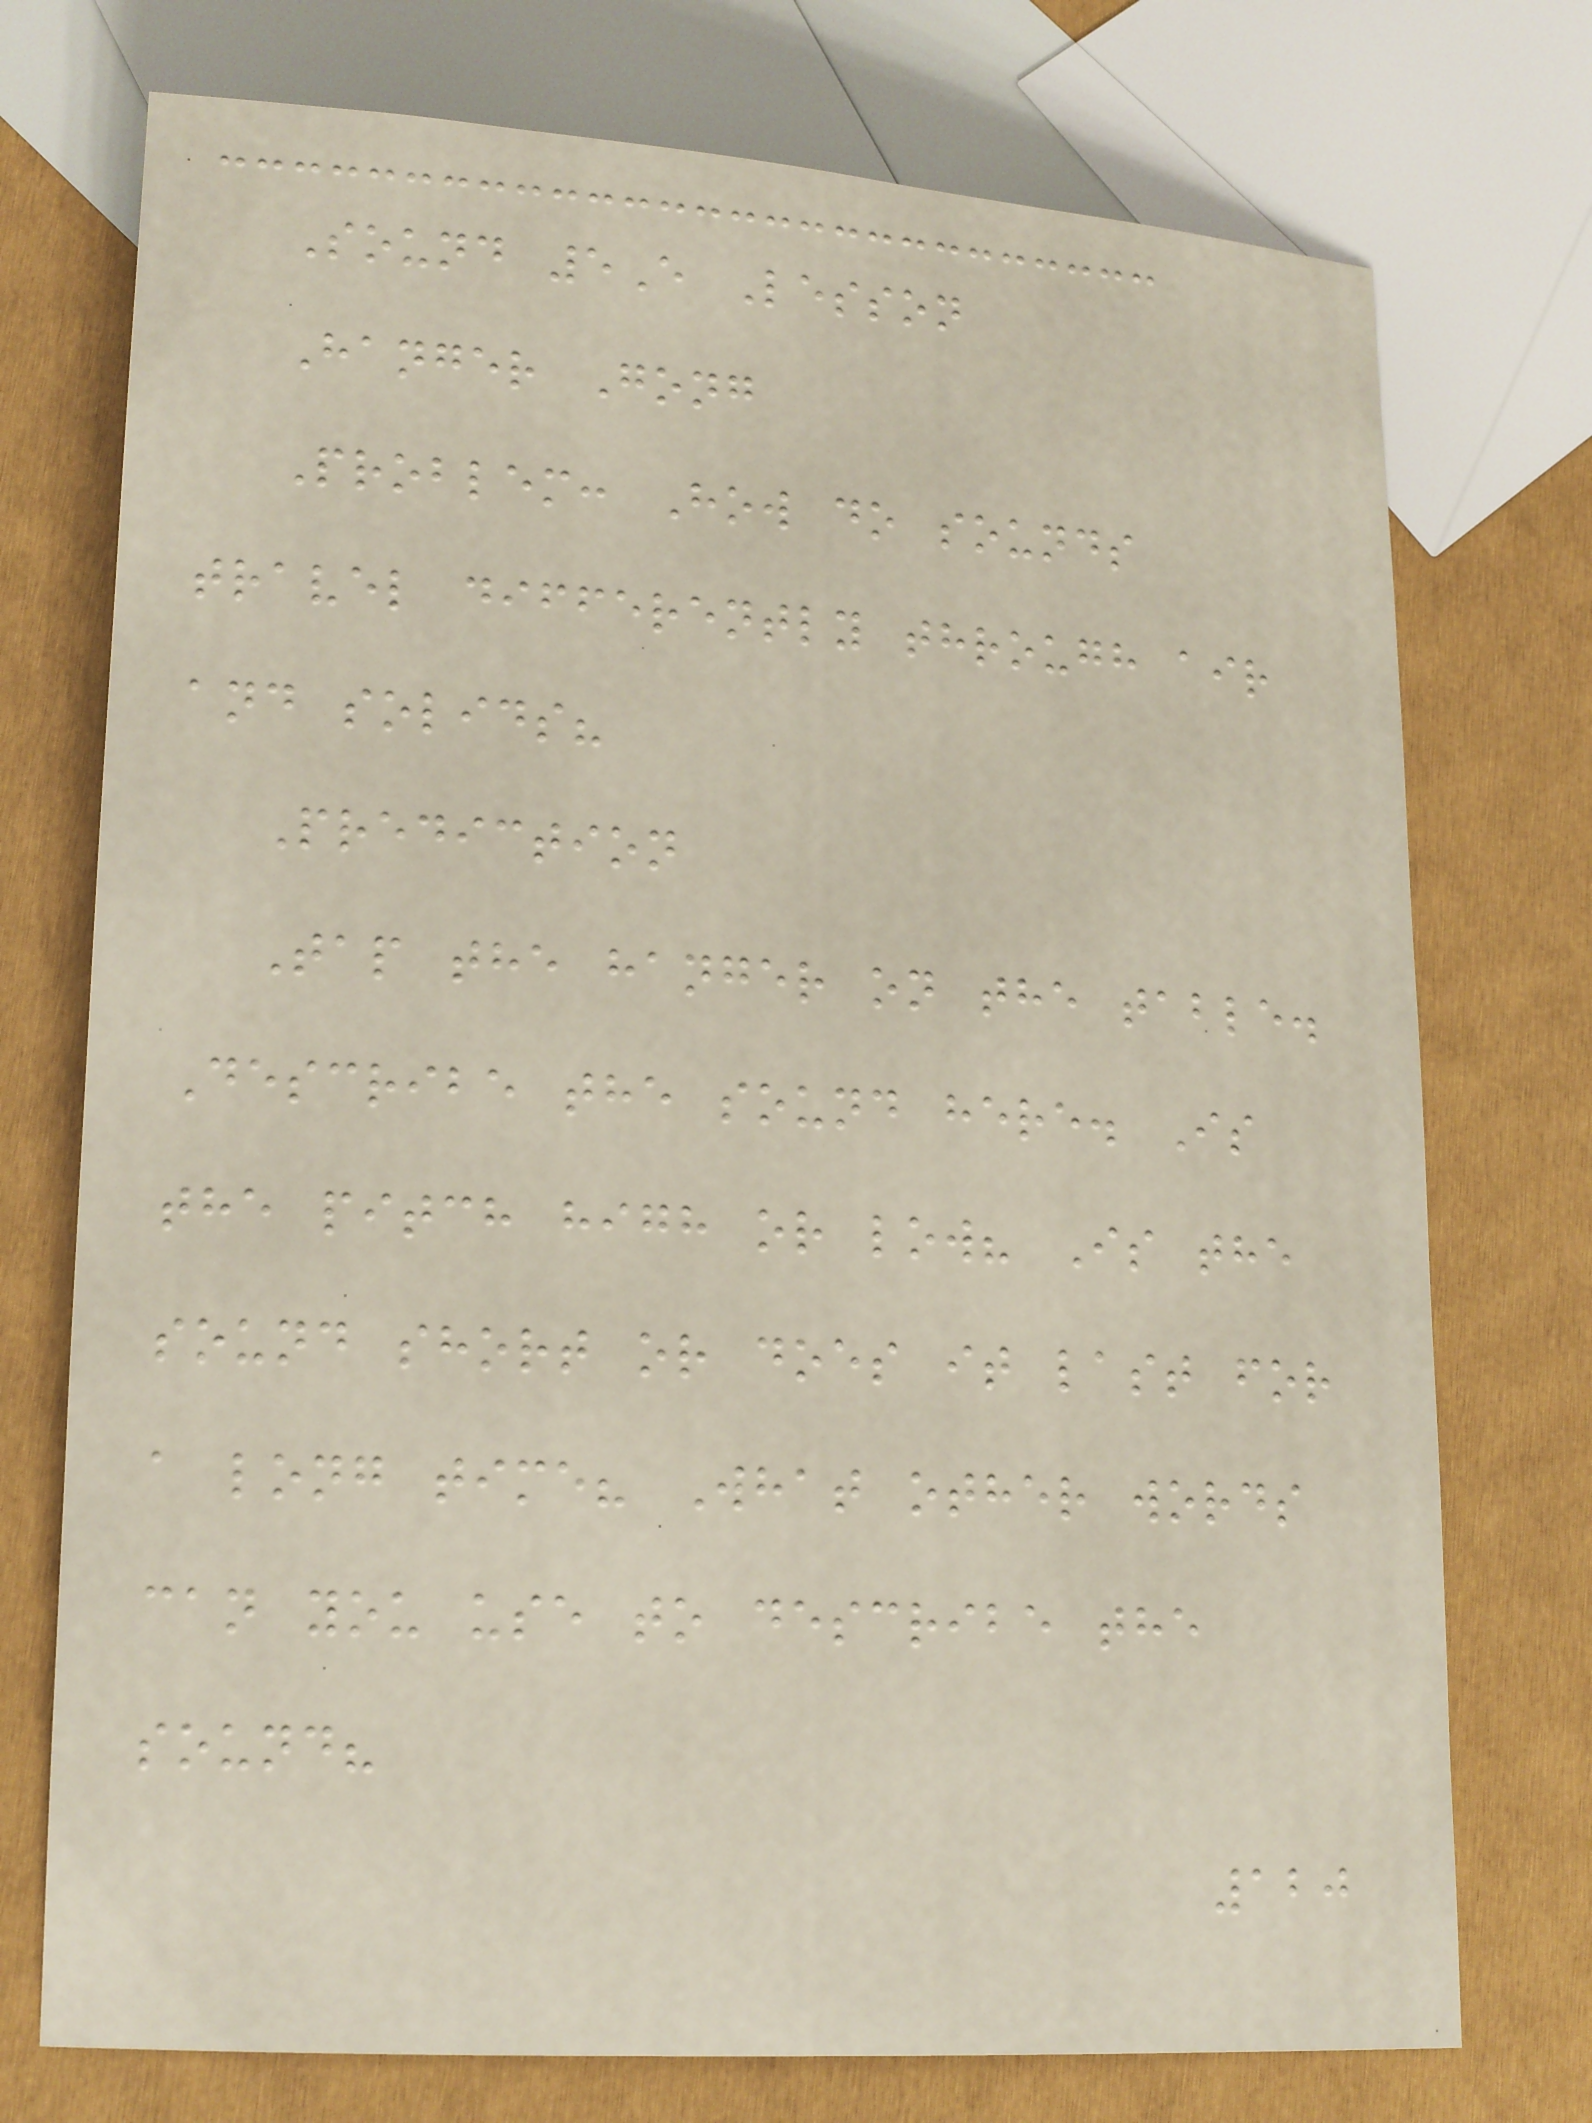Sound 5E Lesson
Hanger Gong
Problem: How do sounds
travel differently through air
and solids?
Prediction
Tap the hanger on the table.
Describe the sound here. Is
the pitch high or low? Is the
sound short or does it last for
a long time? What other words
can you use to describe the
sound?
120
